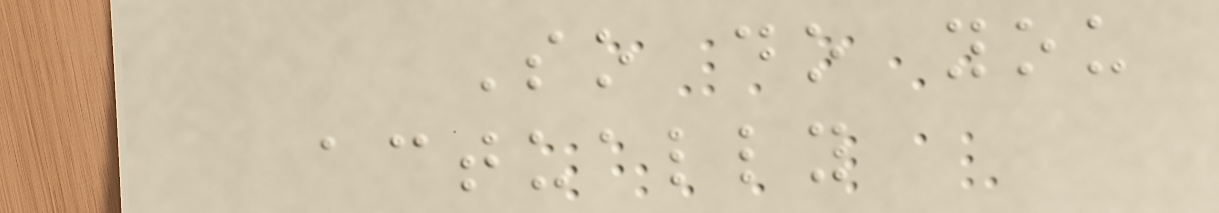So do you
actually
